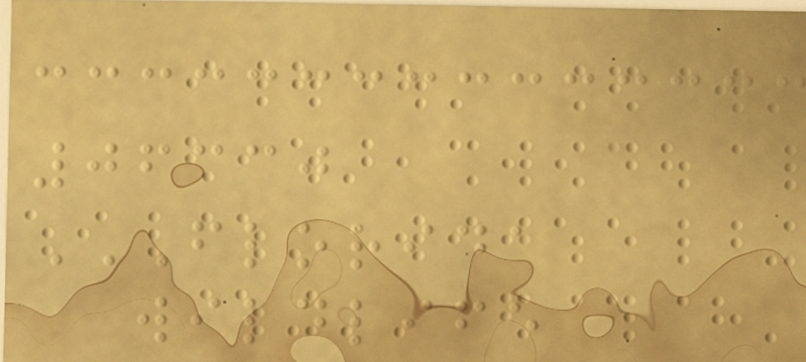06330
FLORIDA
WILDLIFE
